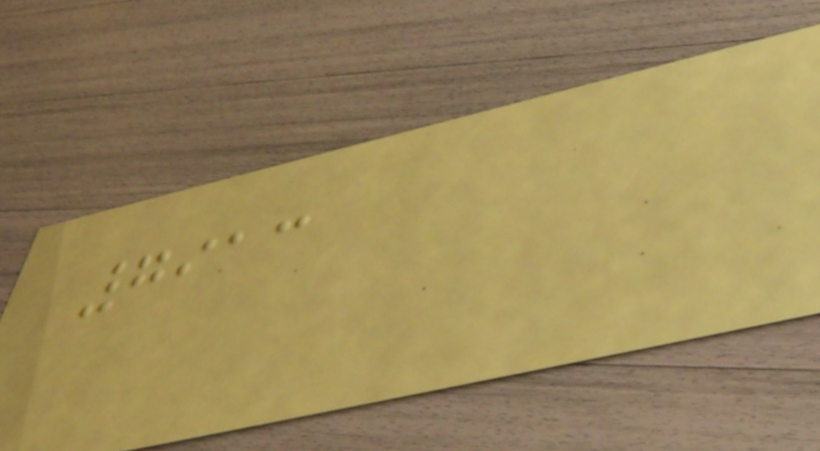7913
